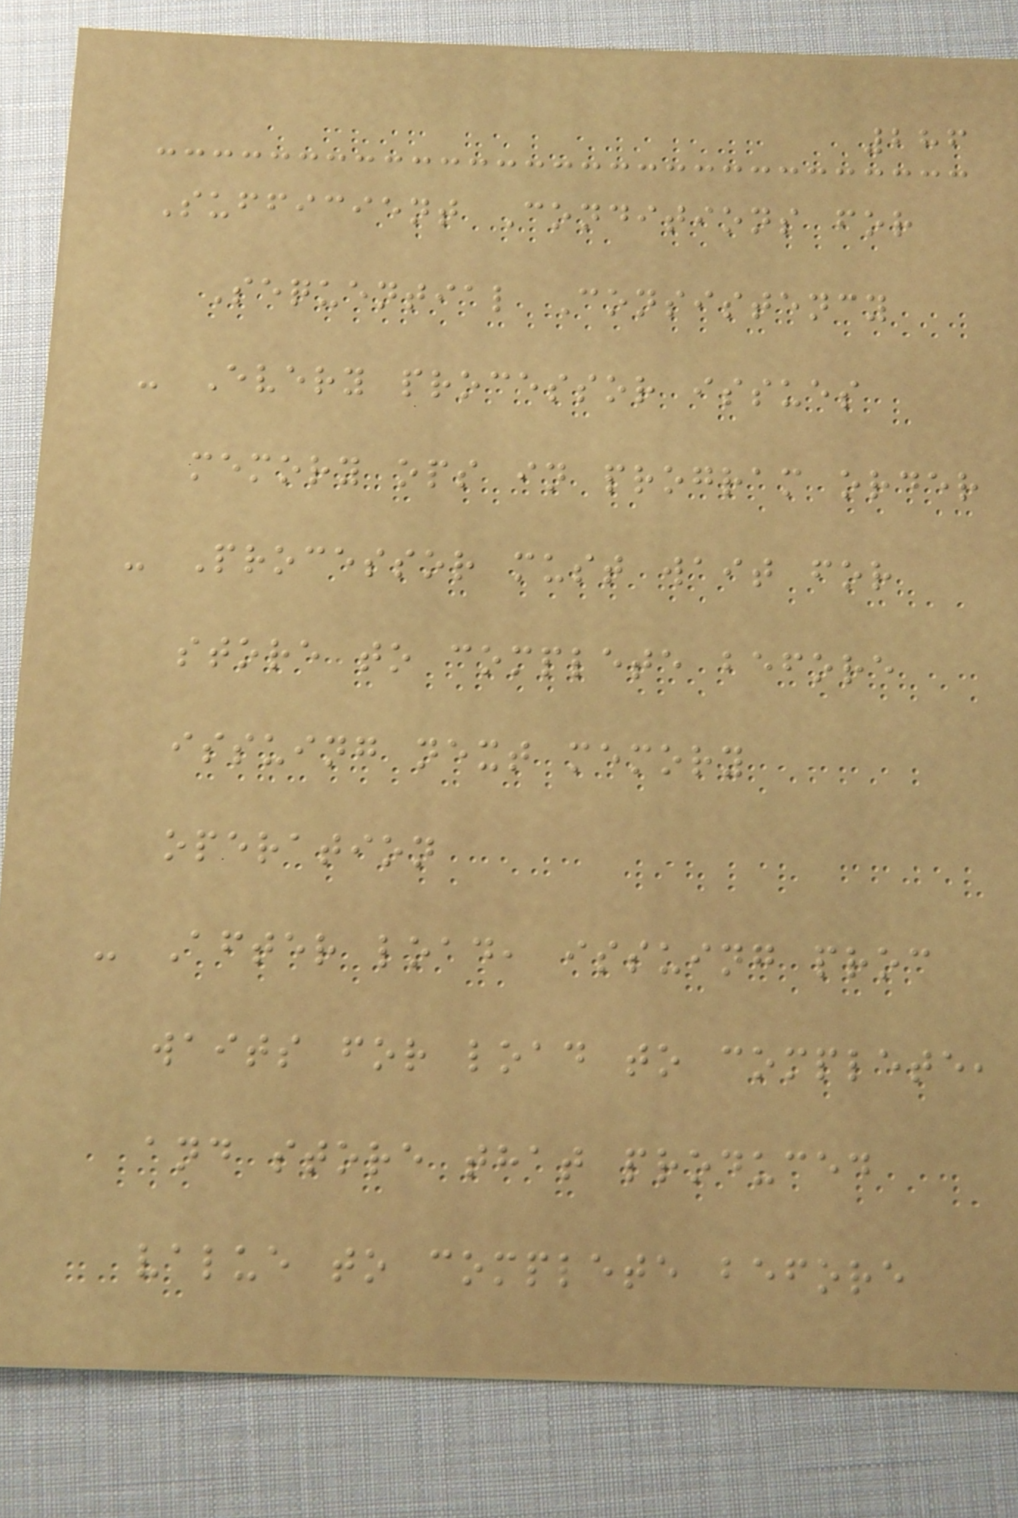286
Sufficient Conditions for
Sequential Consistency
- Every processor issues
memory ops in program order
- Processor must wait for
store to complete before
issuing next memory
operation
- After load, issuing proc
waits for load to complete,
and store that produced
value to complete before
